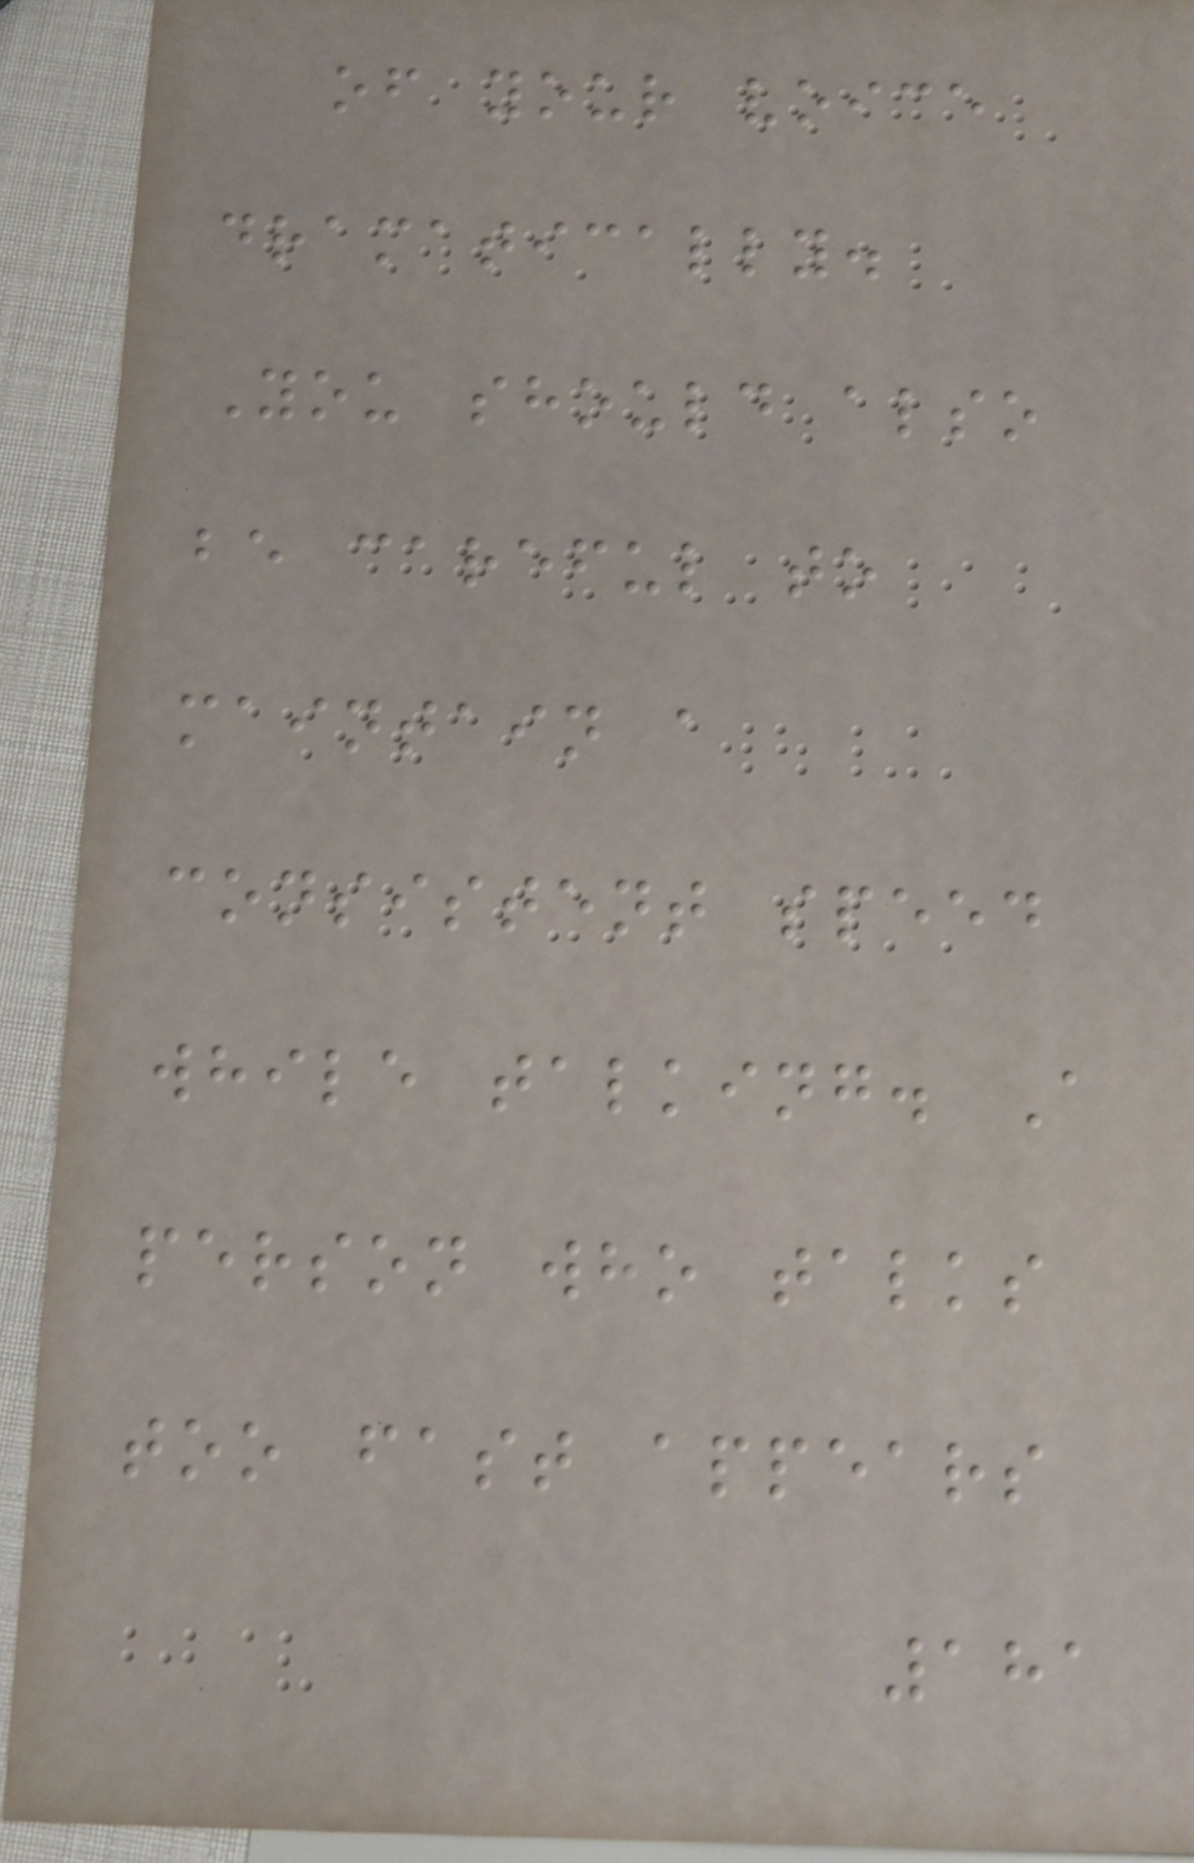of your voice
dramatically.
You should also
be careful to
maintain a
consistent speed
while talking. A
person who talks
too fast appears
181
